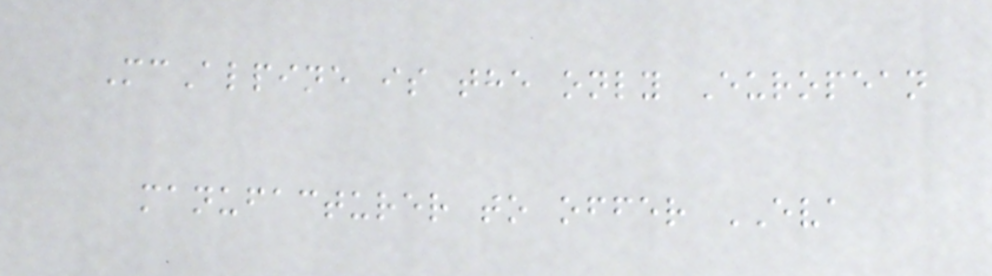McAlpine is the only European
manufacturer to offer EVA
